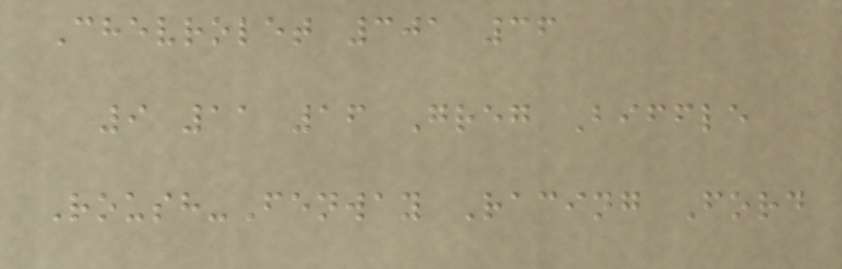Chevrolet 301 36
9 11 16 Greg Biffle
Roush-Fenway Racing Ford
